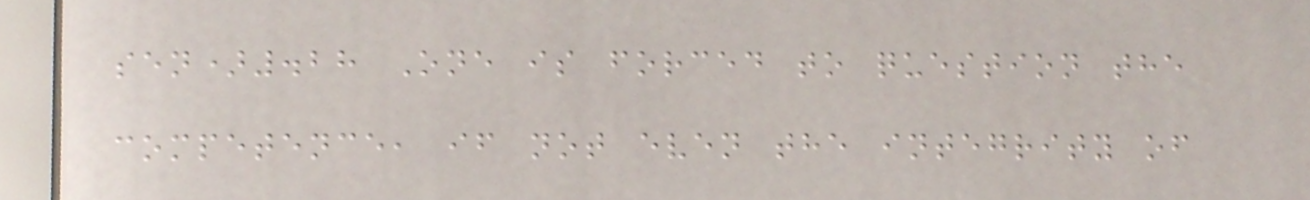sen).28 One is forced to question the
competence, if not even the integrity of
